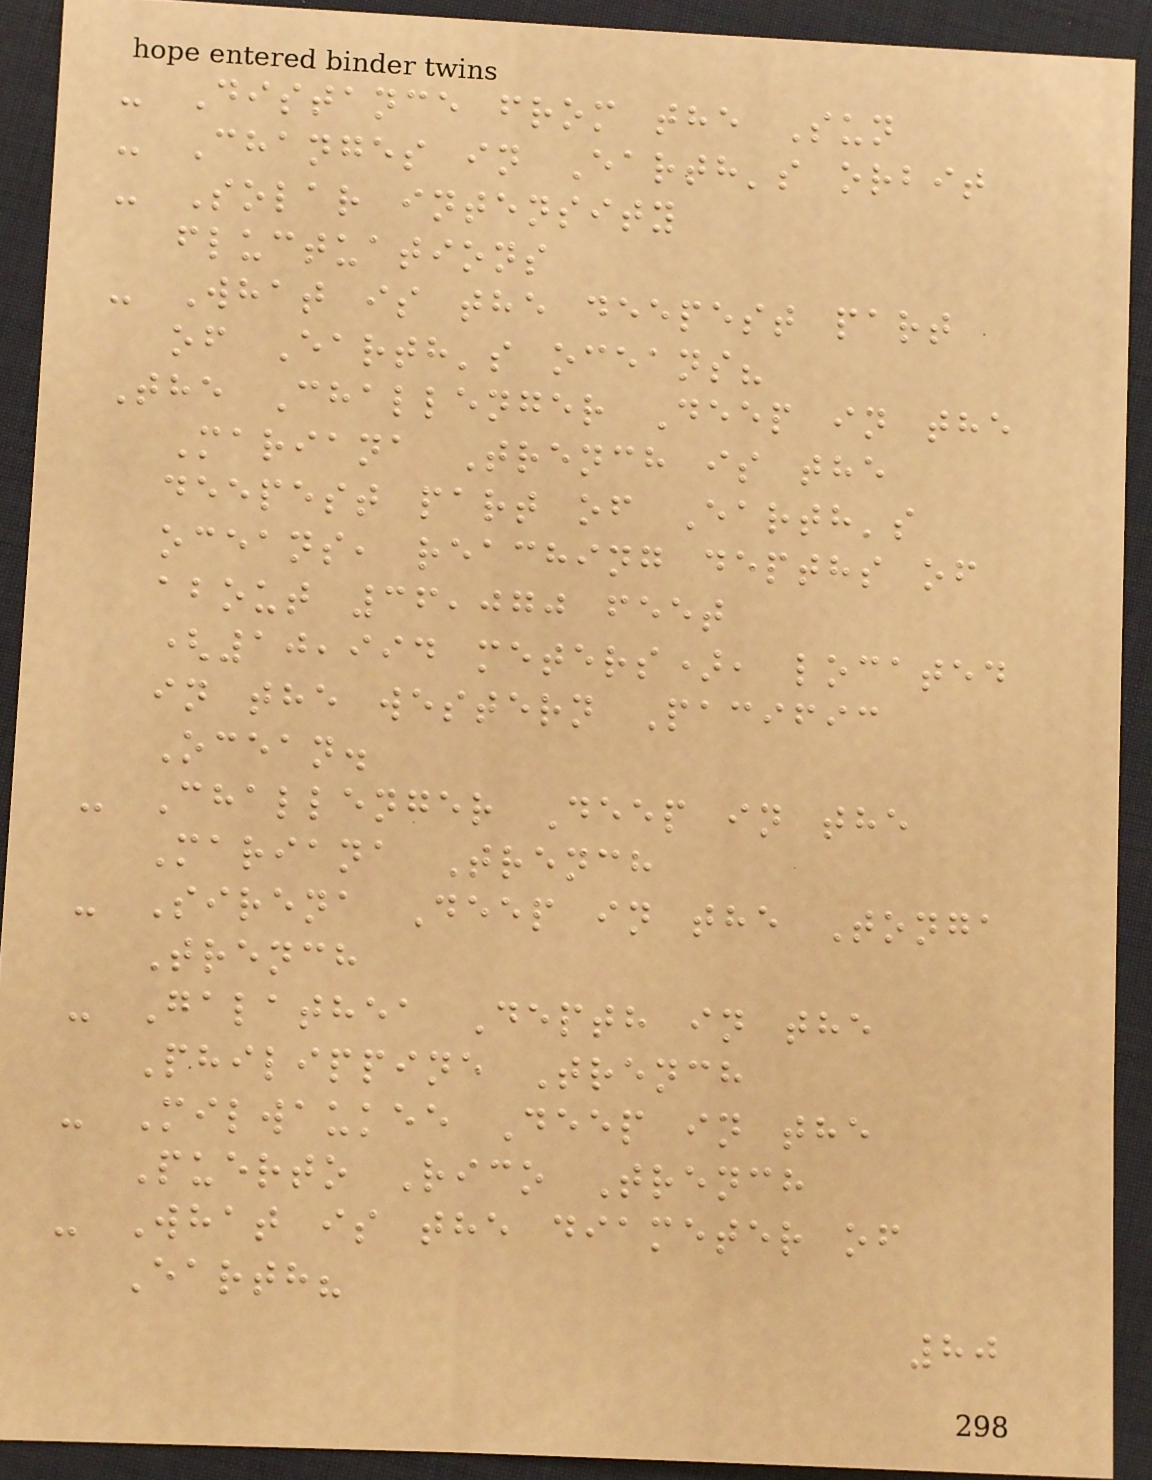- Distance from the Sun
- Changes in Earth's orbit
- Solar intensity
fluctuations
- What is the deepest part
of Earth's oceans?
The Challenger Deep in the
Mariana Trench is the
deepest part of Earth's
oceans, reaching depths of
about 36,070 feet
(10,994 meters), located
in the western Pacific
Ocean.
- Challenger Deep in the
Mariana Trench
- Sirena Deep in the Tonga
Trench
- Galathea Depth in the
Philippine Trench
- Milwaukee Deep in the
Puerto Rico Trench
- What is the diameter of
Earth?
80
